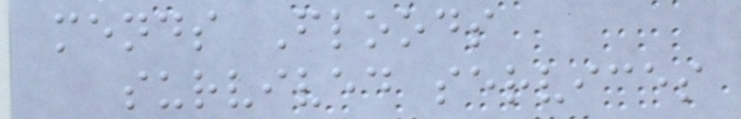mends Floods
survived services
